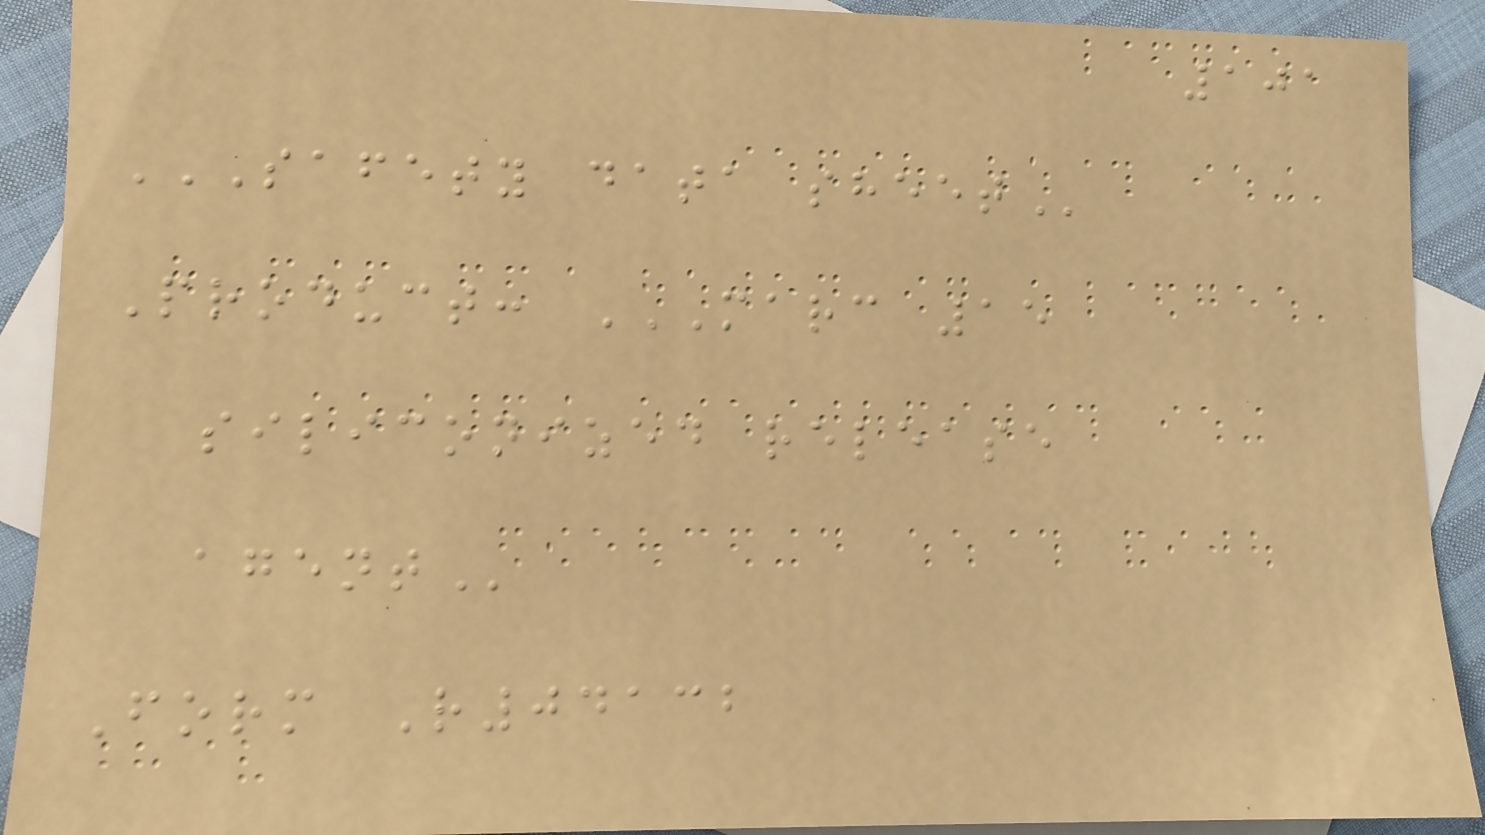101
SAFETY DATA SHEET
Product: MARC 15
SILICONIZED RELEASE
AGENT
Form R04132
